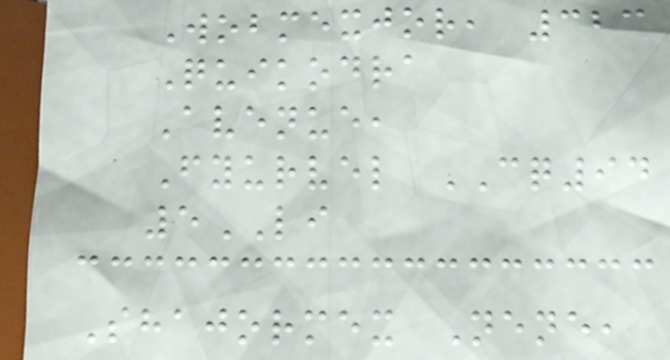Wobmexjor, 323
Quikodra
Avenue,
Fyurvel CQ94
5LI
Shajormex Nene,
